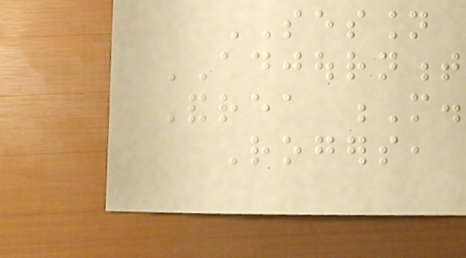SESSION
ADJOURNMENT
Andrea M.
Rogers,
